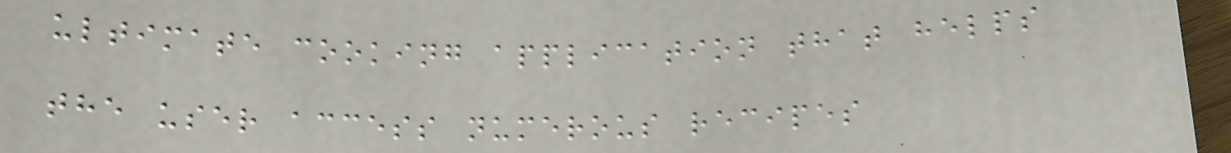ultimate cooking application that helps
the user access numerous recipes
